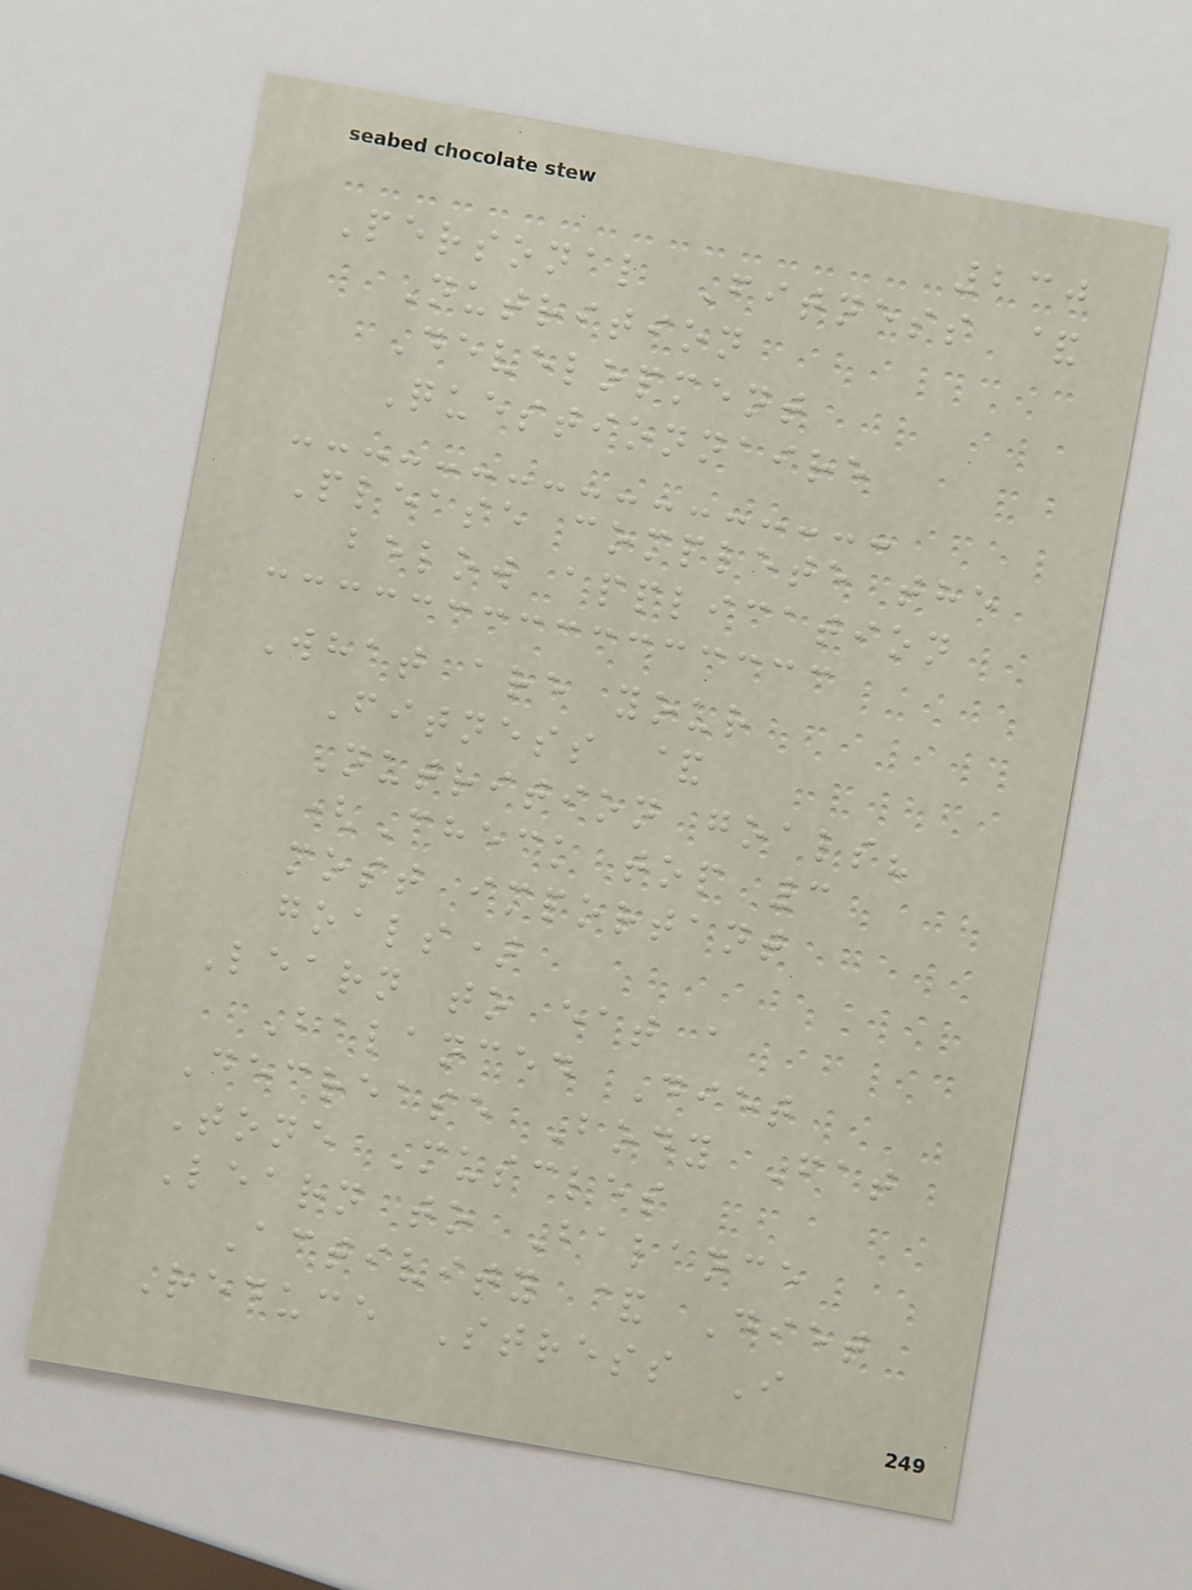230
Personal Fitness &
Nutrition
Development
Questionnaire
Please complete the
below application
What are your
Fitness &
Nutrition goals?
(Check top 3
most important
goals)
Learn to eat a
Balanced Diet
Decrease Body Fat
Tone Muscles
Learn to Balance
Activity & Diet
Reduce Stress I
